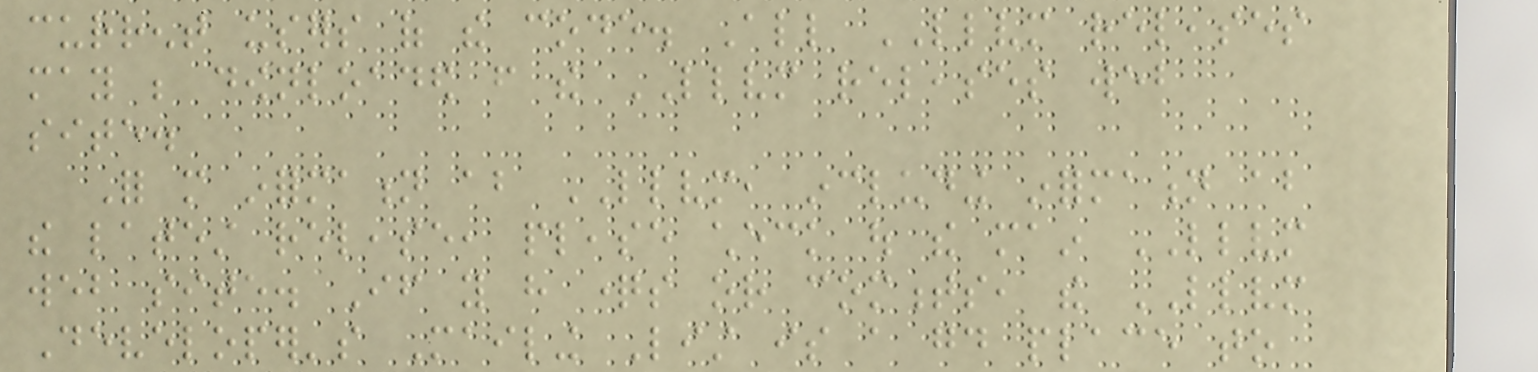current users of the code. All LLVM releases
may be downloaded from the LLVM releases web
site.
For more information about LLVM, including information about
the latest release, please check out the main LLVM
web site. If you have questions or comments, the LLVM
Developer's Mailing List is a good place to
